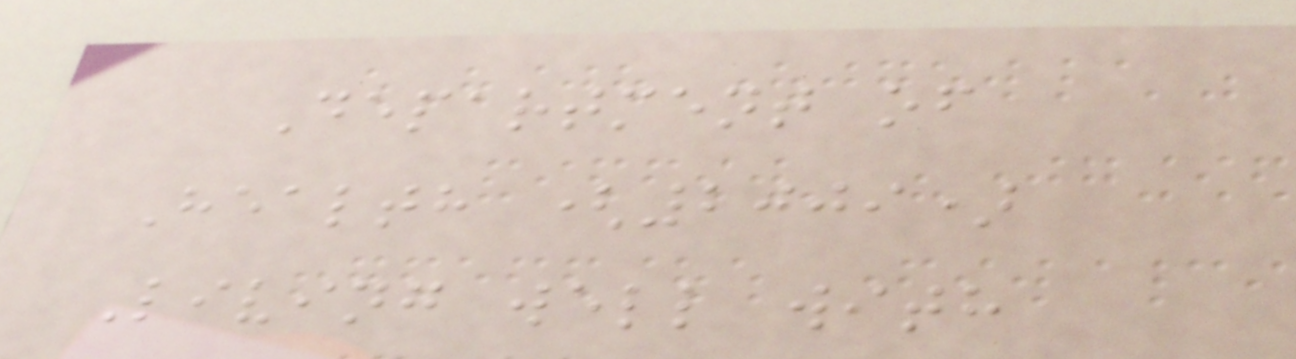Department of
Health (2009)
Living well with
